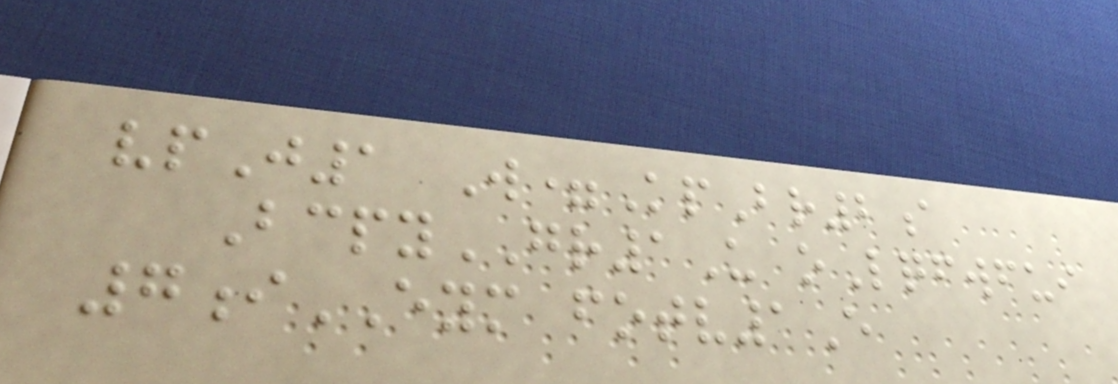vpJ1 W=KpBr2a
BcpyGR1U oLqfwfui
7iEYM fotv1E
